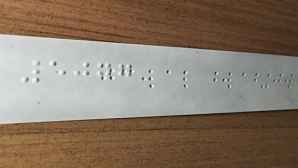5077
